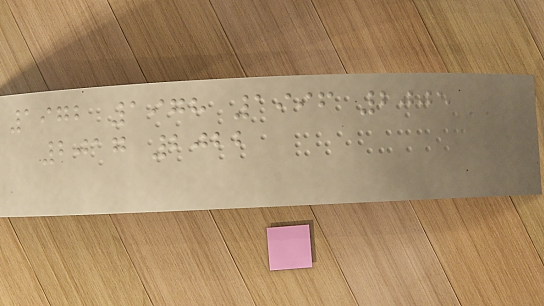1972 1978 1996 2005
2017 2022
